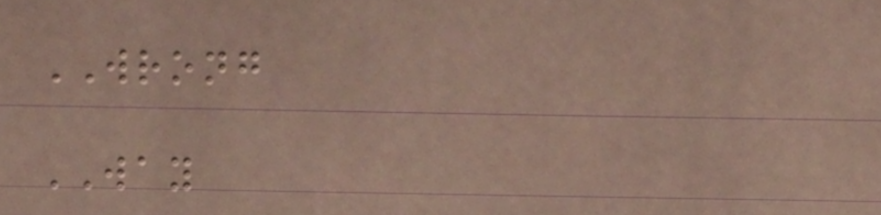WRONG
WAY
